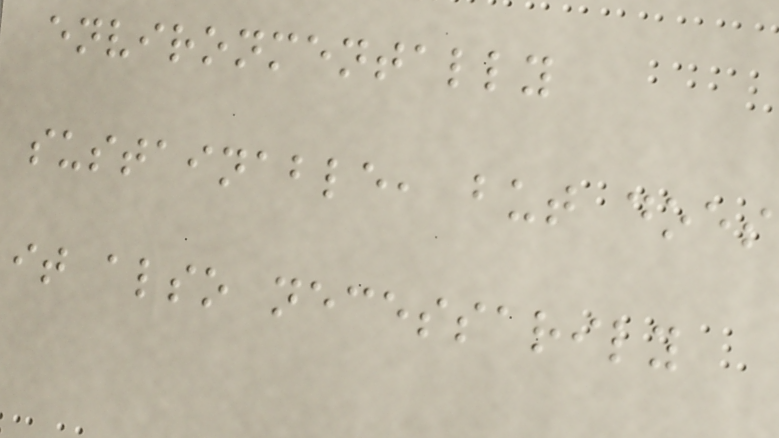environmentally
sustainable, but does
it also necessarily
